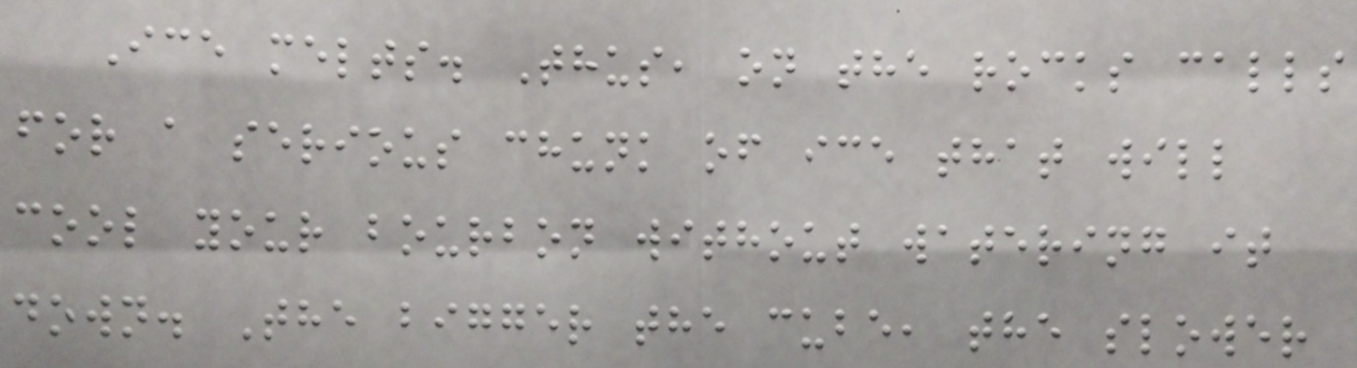Ice melts. Thus, on the rocks calls
for a serious chunk of ice that will
cool your bourbon without watering it
down. The bigger the cube, the slower
